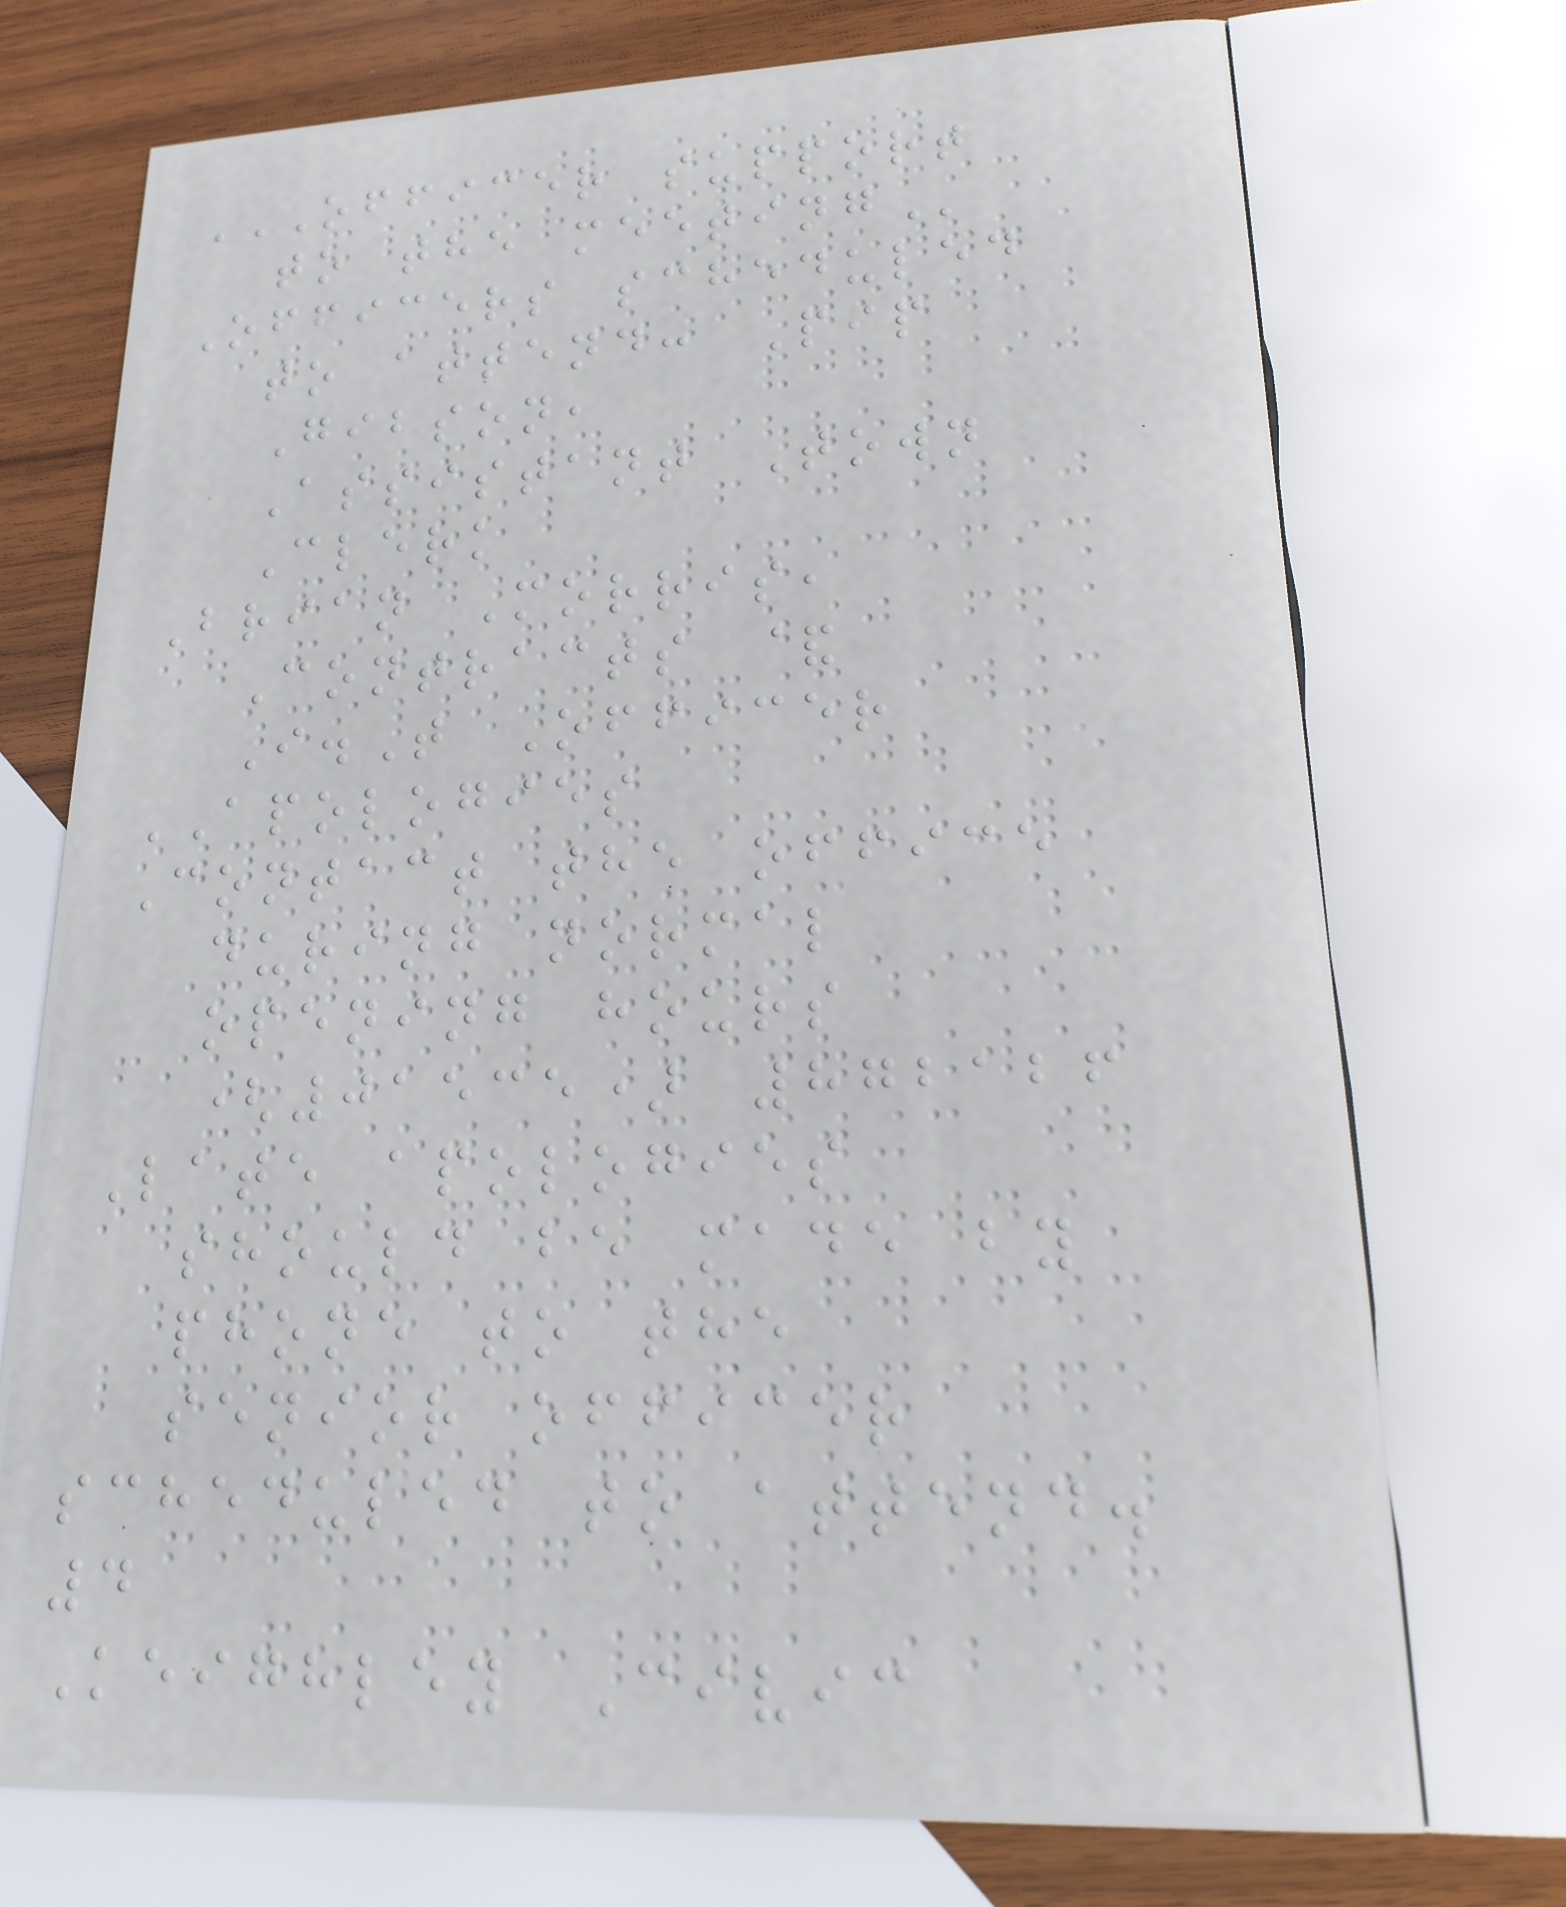OFFICER SUPPORT
TO THE MEETING
Officers scheduled
to attend: Pip
Gibson,
Assistant Town
Clerk
Brian Morris,
Contracts &
I.T Officer
APOLOGIES
Contact the office
during normal
opening hours
(01535) 872126
Late apologies
should be made by
phone to the
senior officer
scheduled to attend.
4
Keighley Civic
